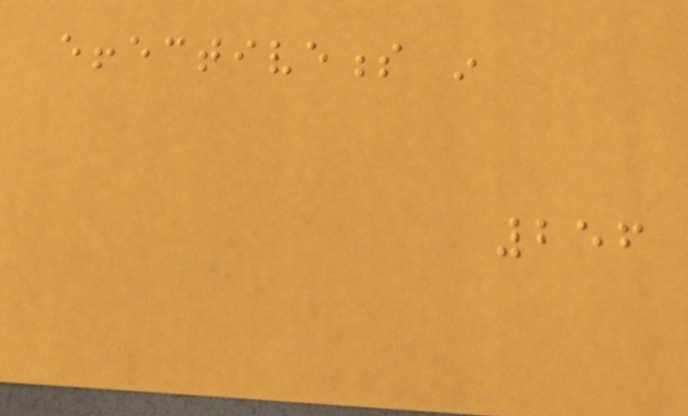effectiveness in
256
